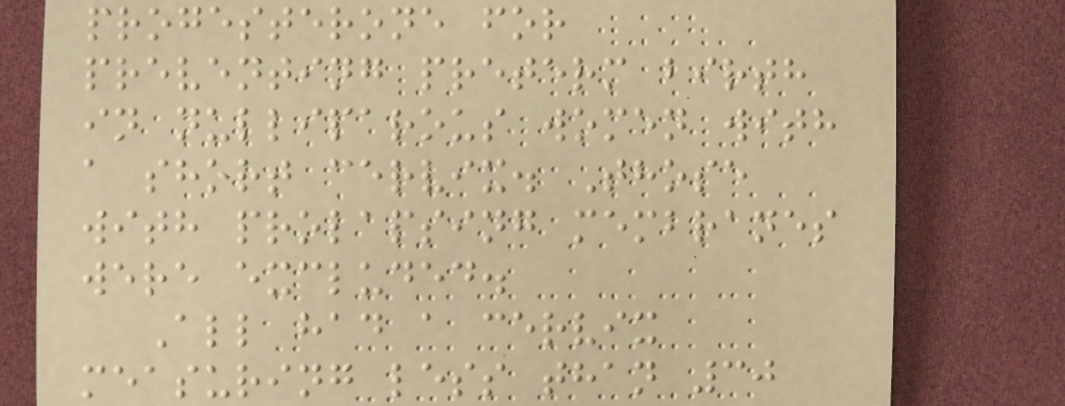progesterone for
preventing preterm birth
in nulliparous women with
a short cervix. Those
with prolapsing membranes
were excluded.
All had a cervix
measuring less than 30
